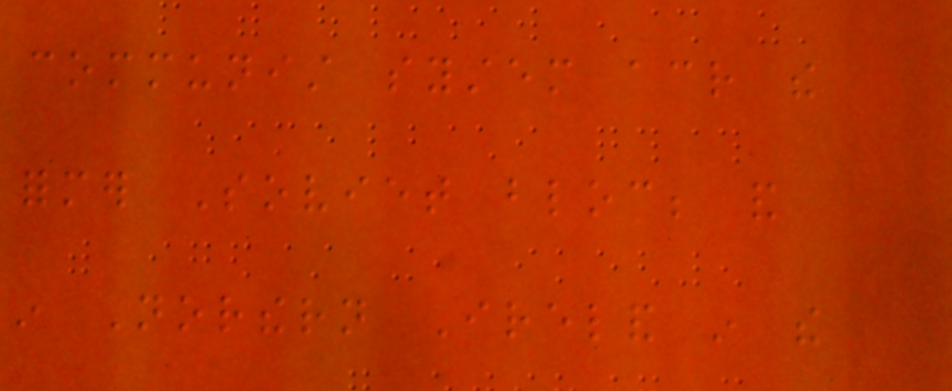communist system across the
former Soviet bloc; and
in Northern Ireland in the
